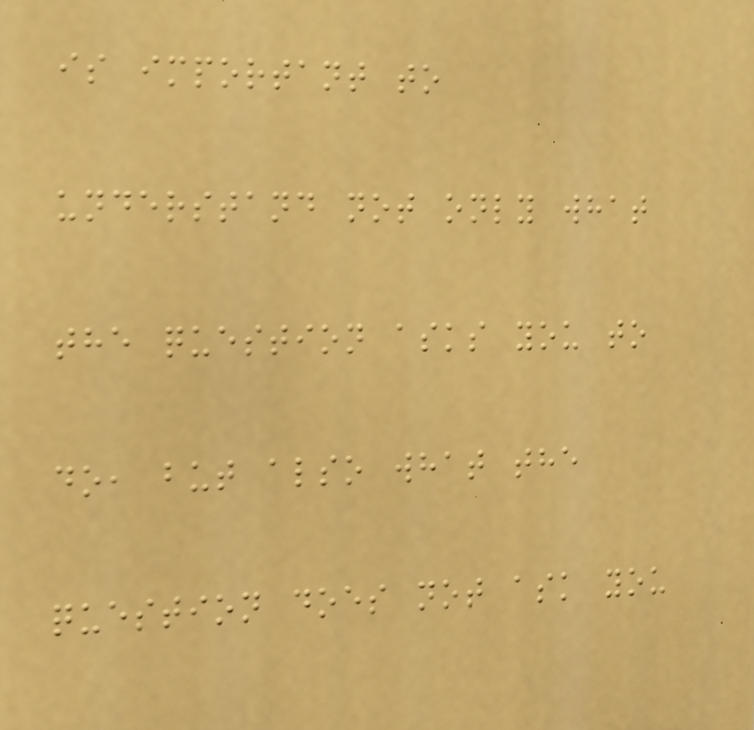is important to
understand not only what
the question asks you to
do, but also what the
question does not ask you
